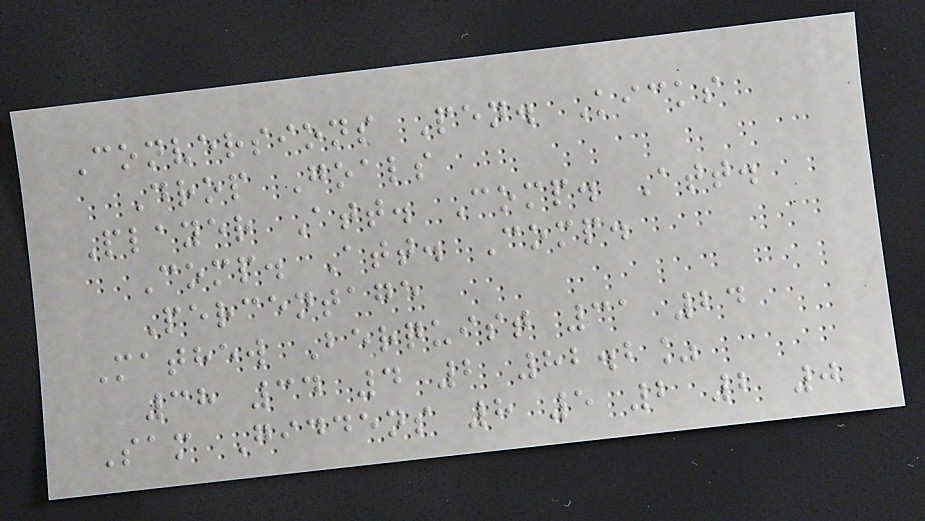Conversions Pen. Kicks
Drop Goals
Player Att. Comp. Att.
Comp. Att. Comp.
Percentage
Mathew Berquist 31 24
38 34 4 2 82.2%
Sam Giddens 8 5 2 2 0
